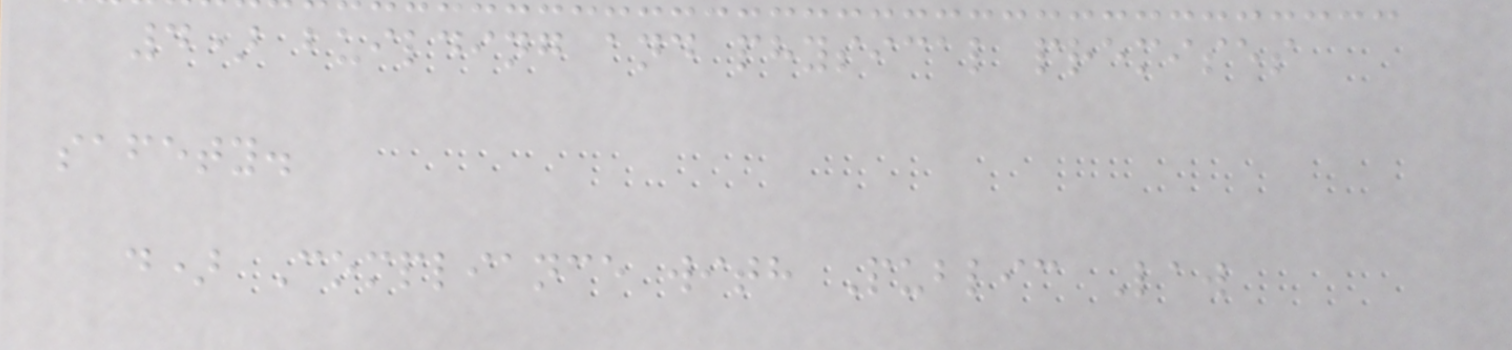4) building and physical premises
safety.
d) Compliance with Public Law
